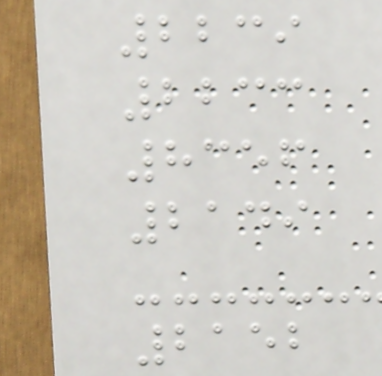2239
2233
8356
2149
2152
